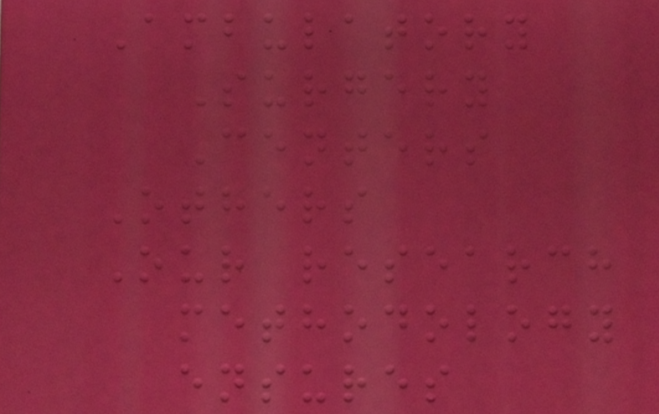Ambulatory
Surgery
Centers
Others
Our research
methodology
ensures
